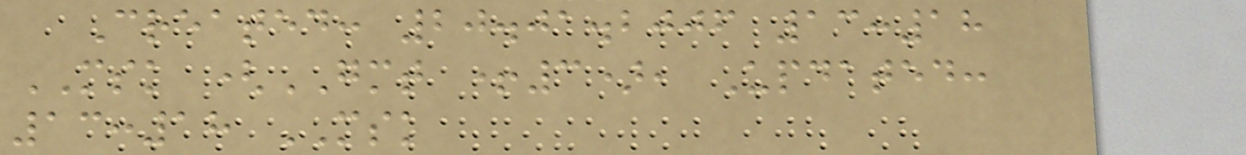Created: 20.01.2006 13:18
MSK (GMT +3), Updated:
13:18 MSK
